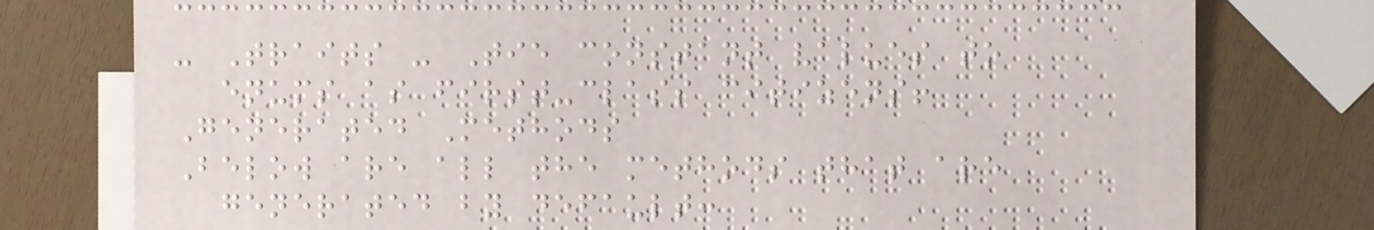- Traits - Tie constant values to
enums as first-class citizens!
Generated Methods
Below are all the methods that are
generated by default:
